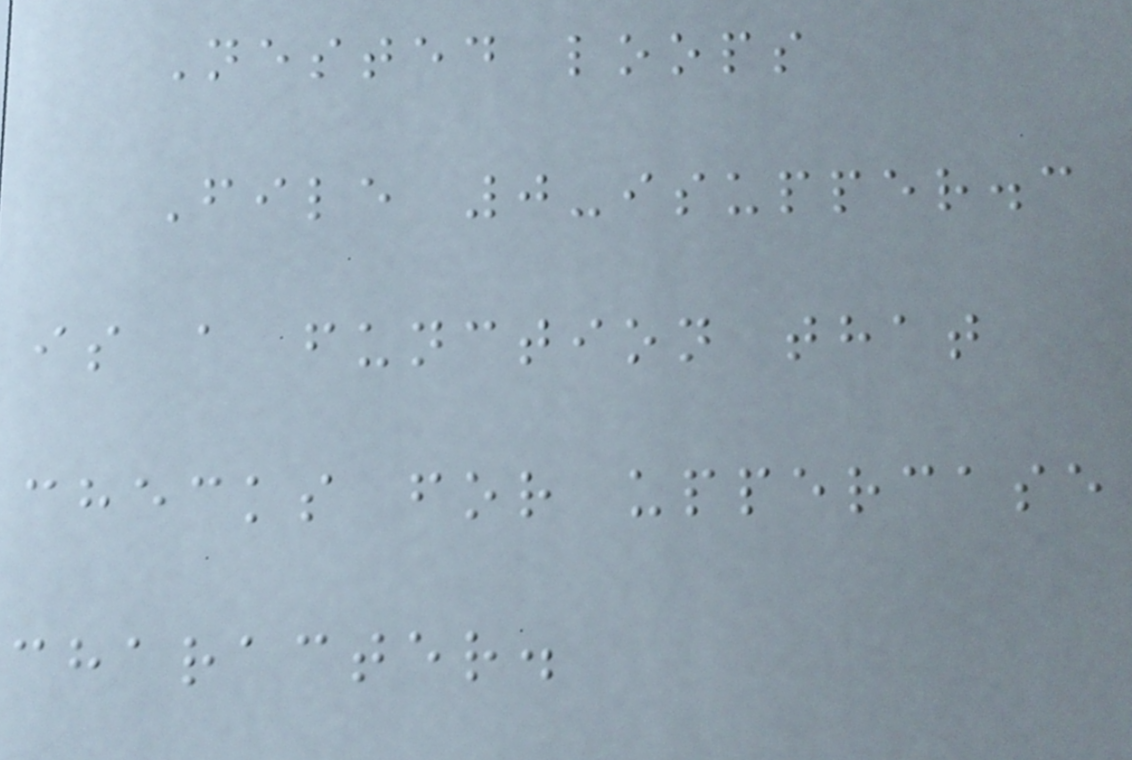Nested loops
File 0-isupper.c
is a function that
checks for uppercase
character.
